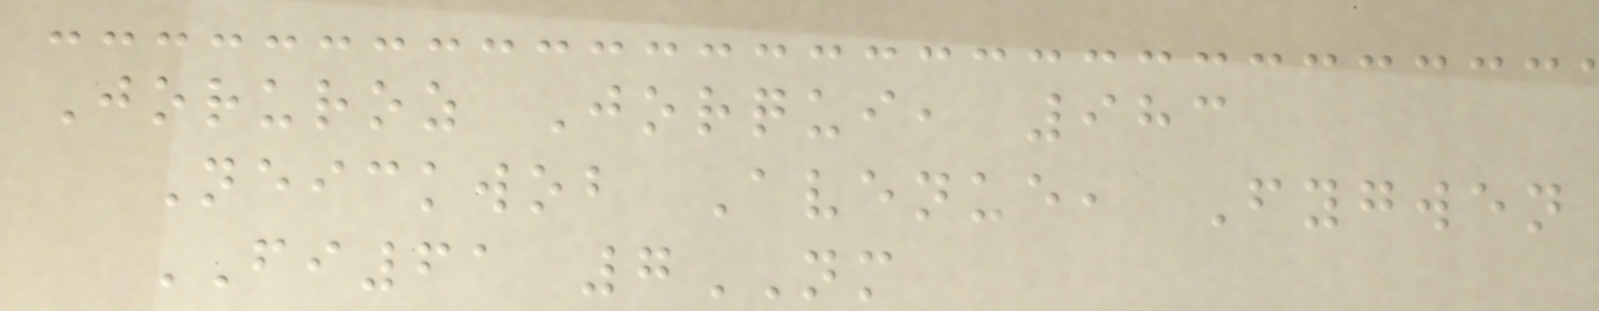Joruroz Jorqui, 983
Neickwob Avenue, Fygwen
FI61 7NM
